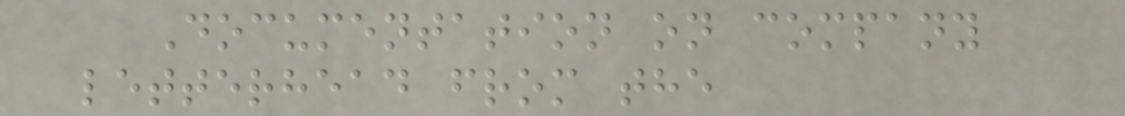Documentation on company
letterhead from the
